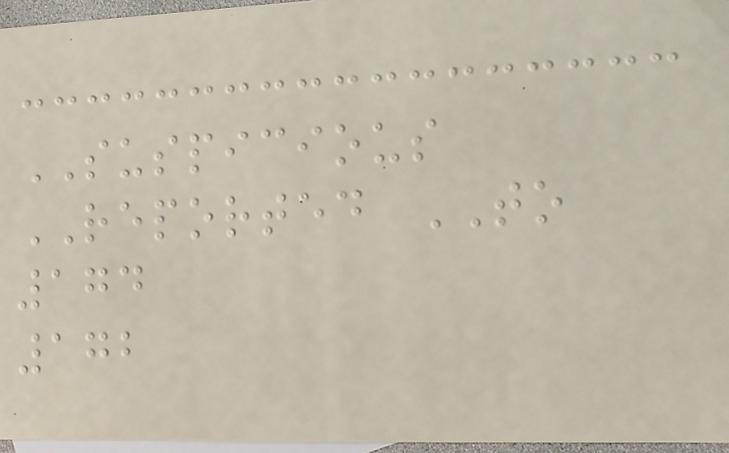SUSPICIOUS
REPORTED TO
174
172
